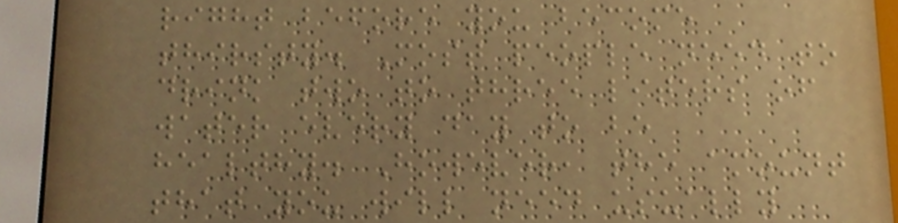right before you become
thirsty. Most people need to
drink two to three liters of
water every day to be
healthy. However, the amount
that you will need usually
